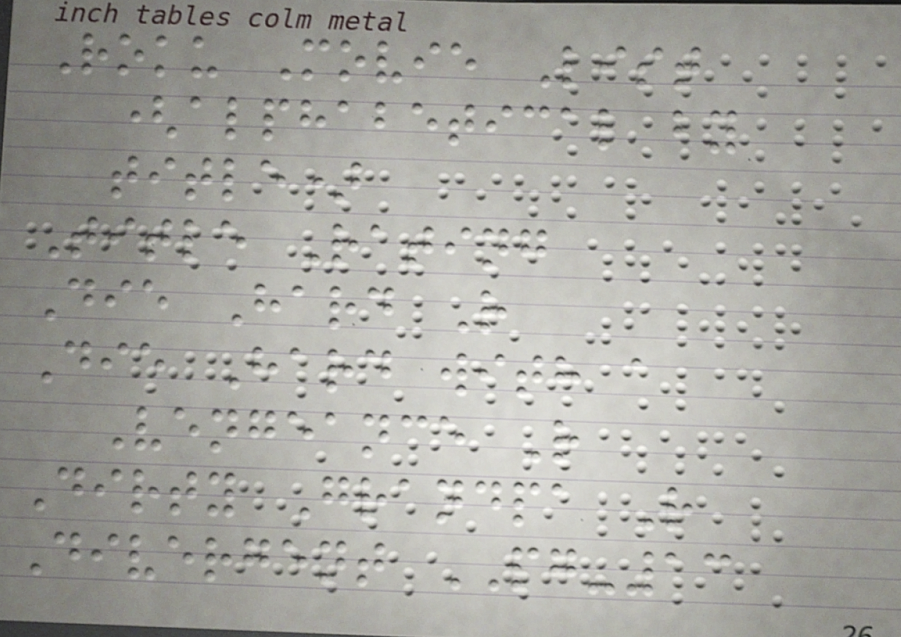Roku Movie List
(alphabetical by
title)
Title Rating
Die Hard R
Die Hard with a
Vengeance R
Dirty Grandpa R
Divergent PG-13
